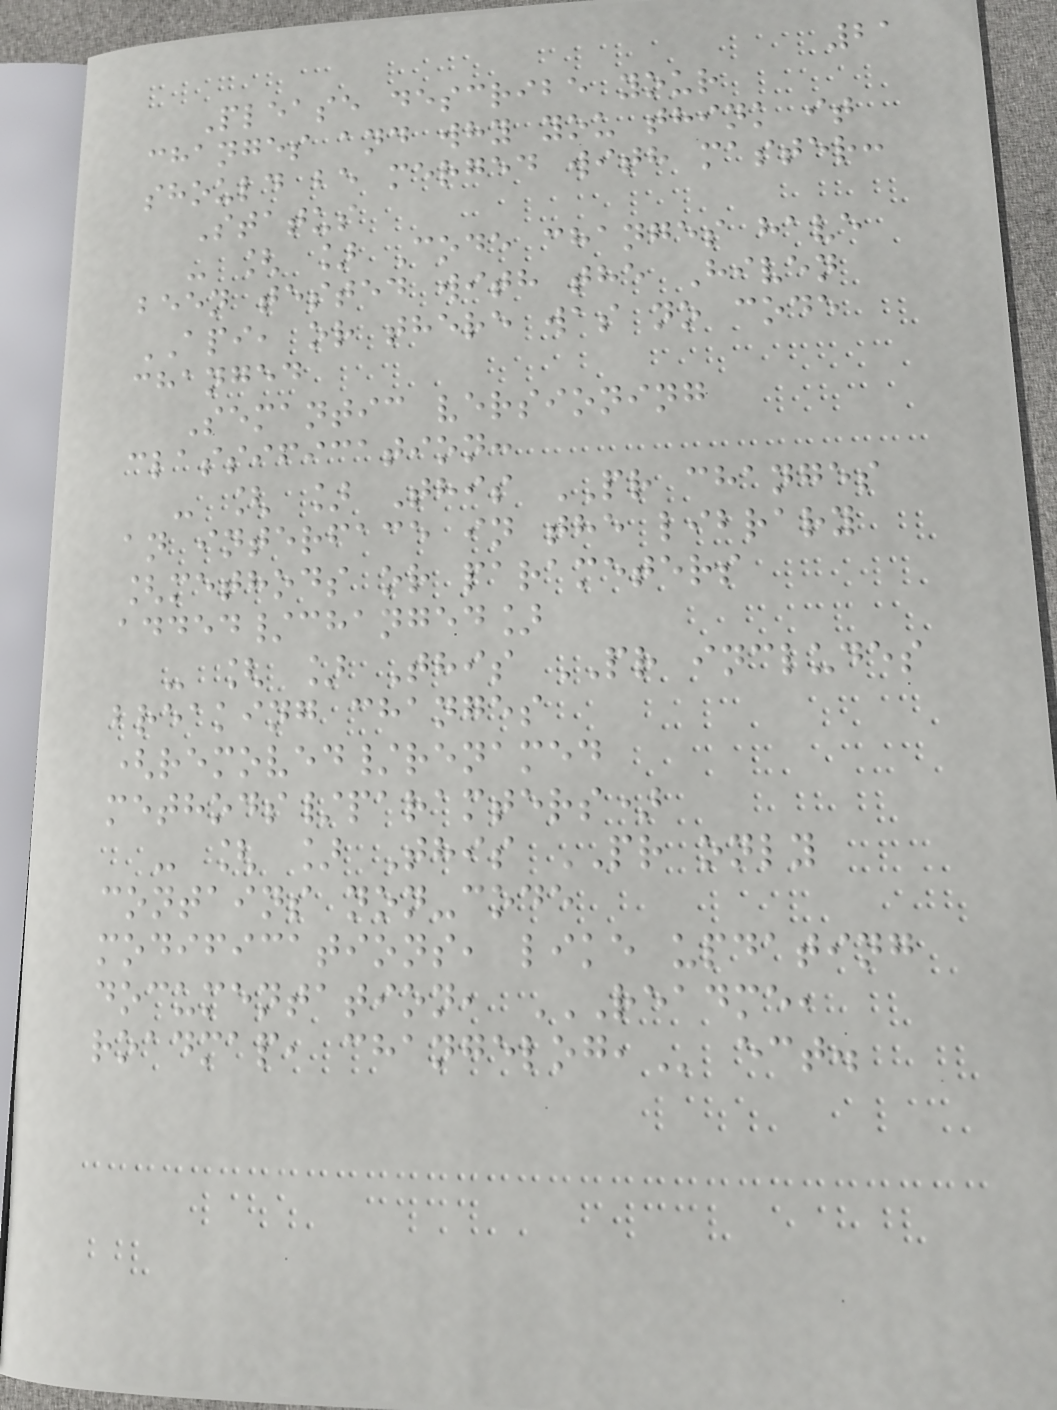21
Please describe your
changes and why you think it
should be merged with master:
Status
- [ ] Code changes have
been tested with the Hiven
API, or there was no code
changed
Semantic versioning
classification:
- [ ] This PR changes
an interface in the library
[methods or parameters
added/changed]
- [ ] This PR includes
breaking changes
(removed/renamed
methods/paramters)
- [ ] This PR only
contains non-code
modifications, like updating
documentation, README,
ROADMAP, CHANGELOG, ect.
